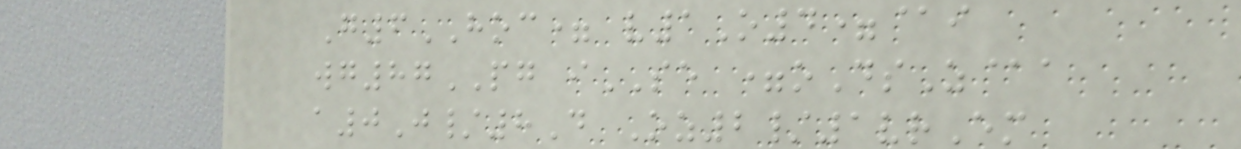G6HOC= v1O4=@i
wg87PG iSE =oDsZ@a
a0J/8D Oz2/1vrEm
